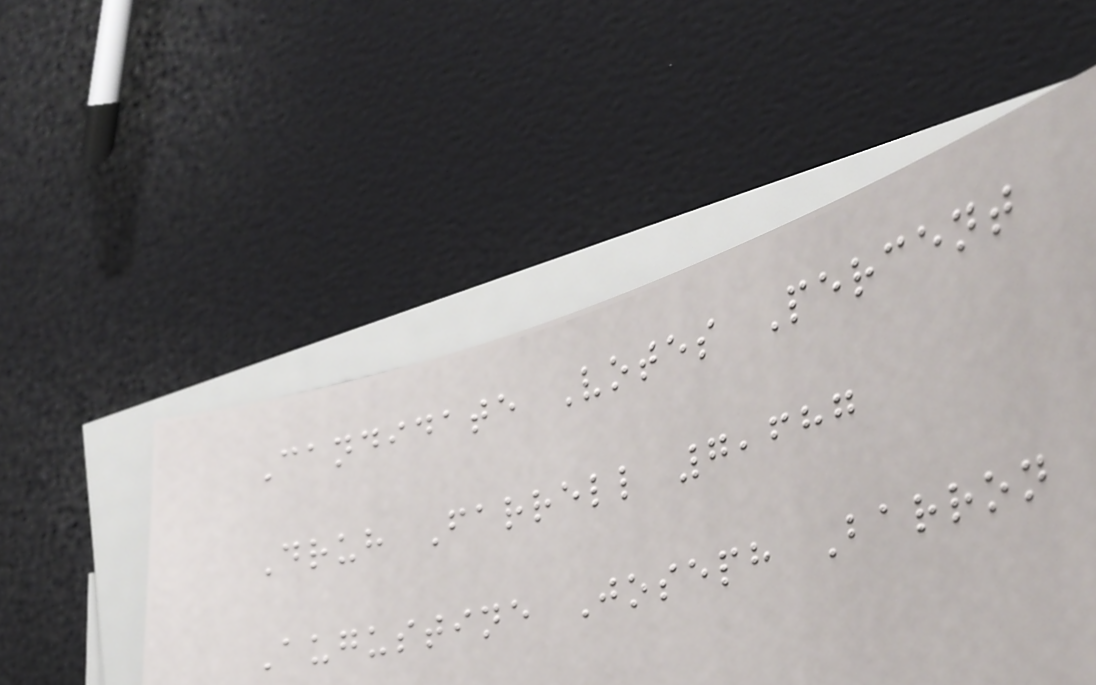Candidate Votes Percent
Druh Farrell 7,687
Augustine Joseph Barron
